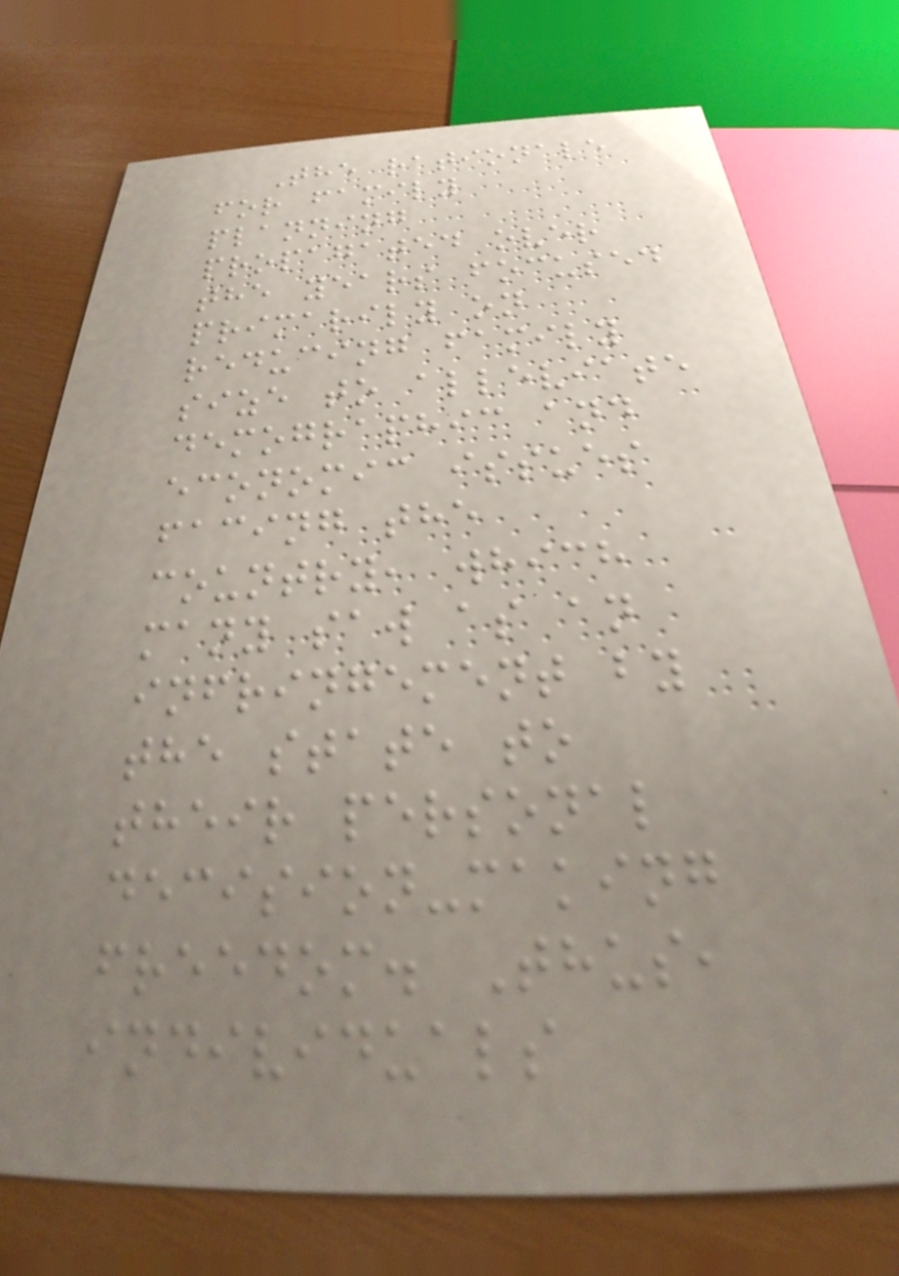The rationale
for family
planning
propagated over
the years focused
primarily on
reducing family
size to alleviate
demographic and
economic issues
facing the
country, which
many saw as an
infringement by
the state to
their personal
decision-making
freedom. Thus,
individuals
